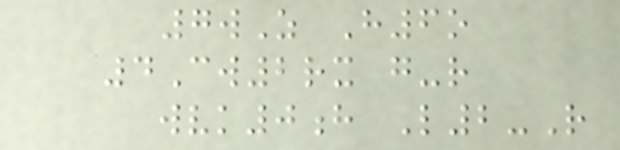7wZ H6o
4Cw2rx g-r
wvk0h L2-R
